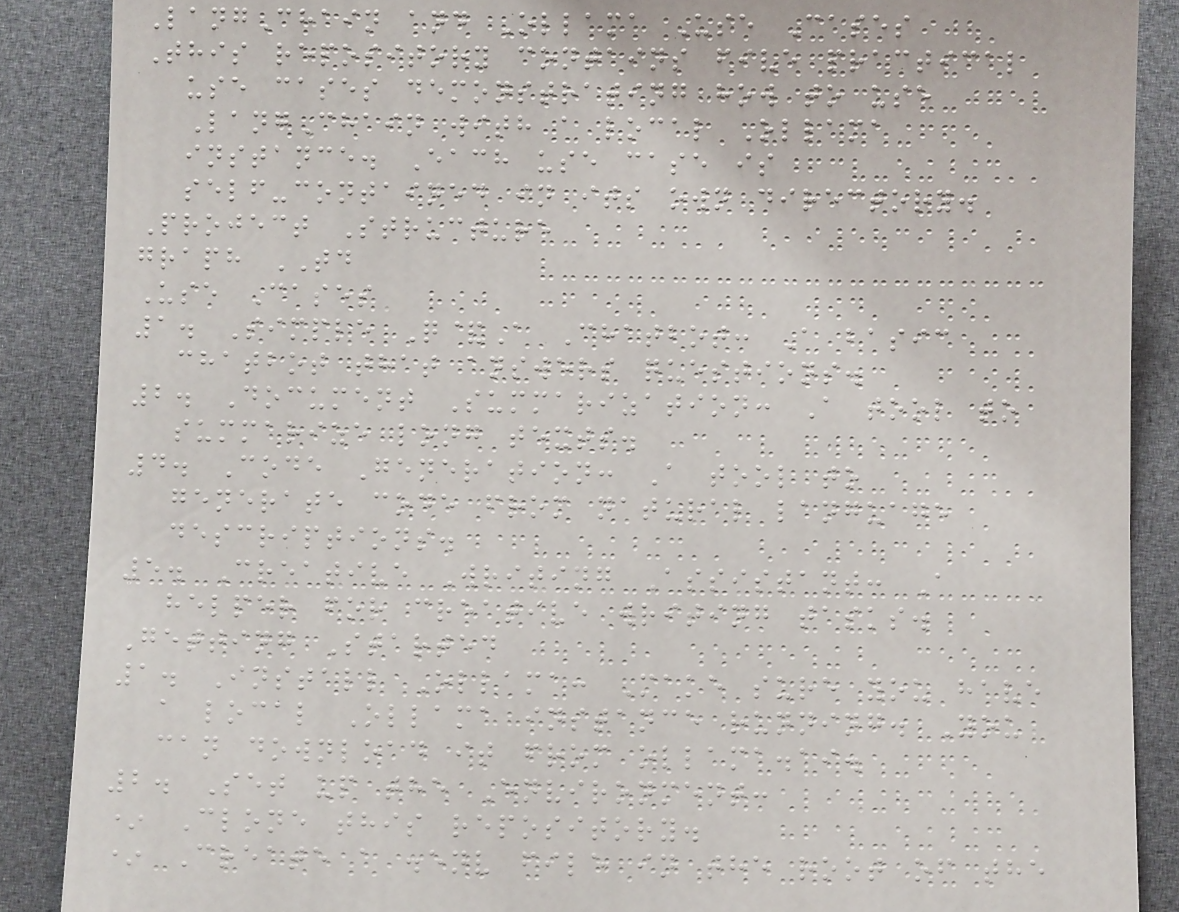LangChain and Ollama Use Cases
This repository contains five practical
use cases demonstrating how to use
LangChain with a local Ollama
instance. Each use case is
self-contained in its own directory.
Project Structure
graph TD
Use Cases
1. Simple Q&A Chatbot: A basic
chatbot that answers questions.
2. Document Summarization: A tool to
summarize long texts.
4. Code Generation: A tool to
generate code from natural language
descriptions.
5. Creative Writing Assistant: A
helper for creative writing tasks.
Getting Started
1. Install Ollama: Make sure you have
a local Ollama instance running. You
can download it from ollama.ai.
2. Set up the Environment:
* Clone this repository.
* Create a .env file in the root of the
